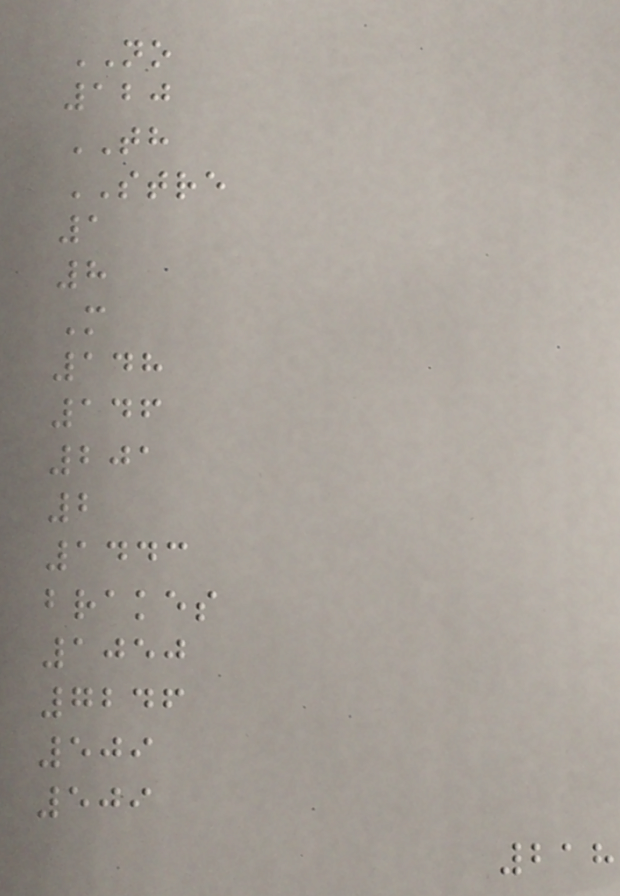NO
120
TH
STRE
1
8
M
148
146
201
2
1443
brakes
1050
7246
509
509
218
